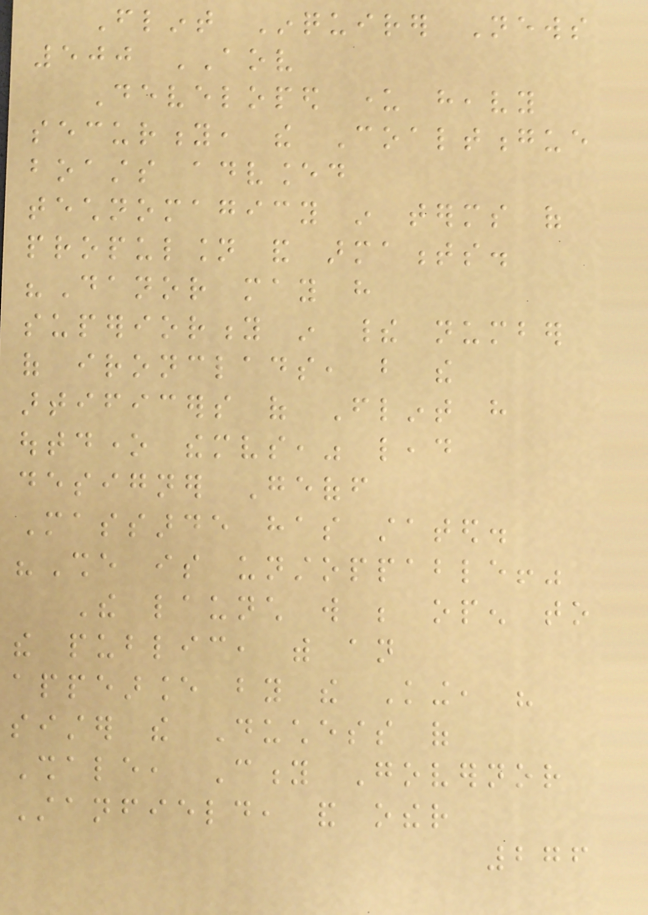Flint Inquirer News
500 AOV
Developed under heavy
security, the Coaltongue
boasts advanced
technomagicy in terms of
propulsion and armaments.
"Danor may have
superiority in their number
of ironclads, but the
artificers of Flint have
outdone themselves," lead
designer Geoff
Massarde has stated.
"She is unstoppable!"
The launch will be open to
the public, with an
appearance by the King, his
sister the Duchess of
Shale, City Governor
Stanfield, and other
276
